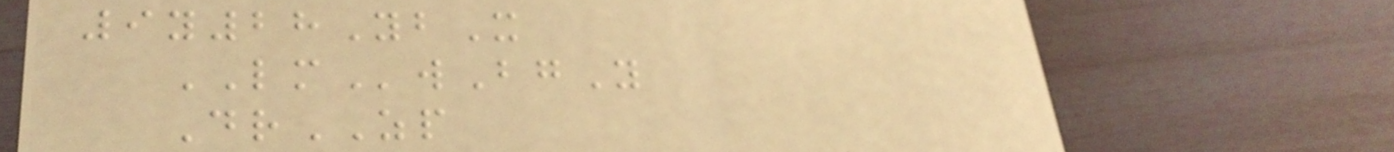9y28YbX
LMwBgY
DrZP
